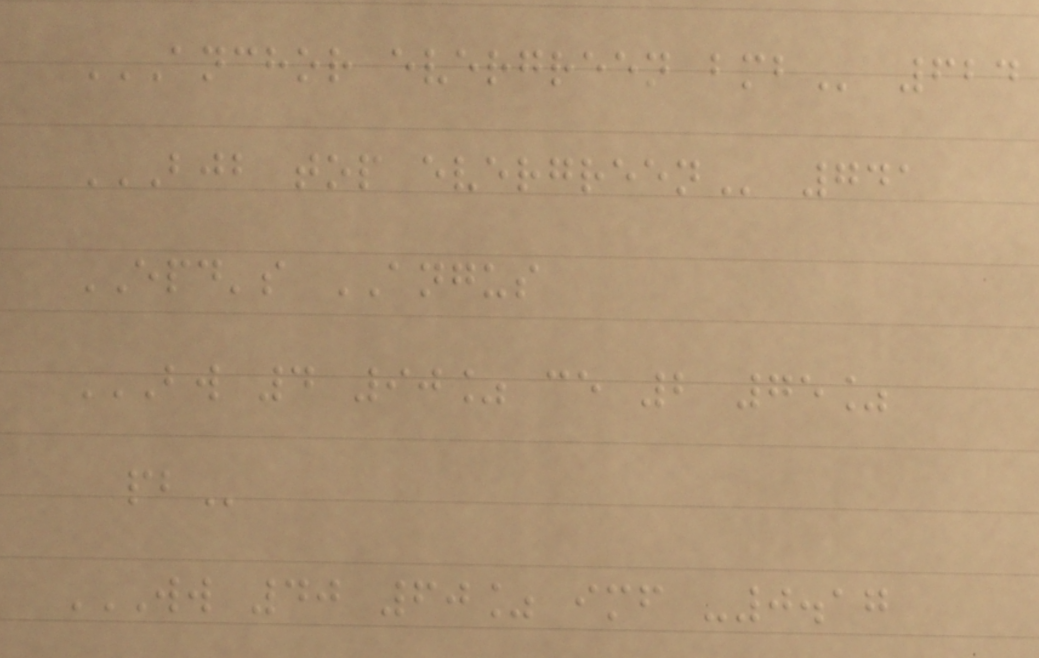ANCHOR EVERGREEN BMB 624
BJB TOP EVERGREEN 741
EPD's ANGUS
BW 4 90% CE 2 75%
PB
WW 40 60% IMF -0.17
